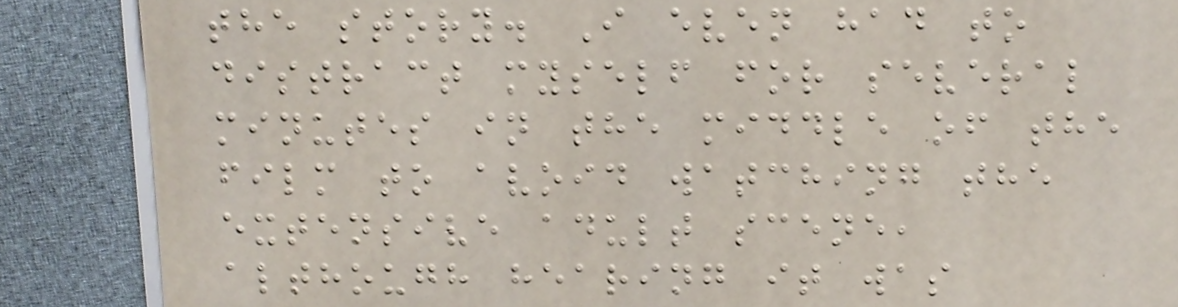the story. I even had to
distract myself for several
minutes in the middle of the
film to avoid watching the
extensive adult scene,
although hearing it was
